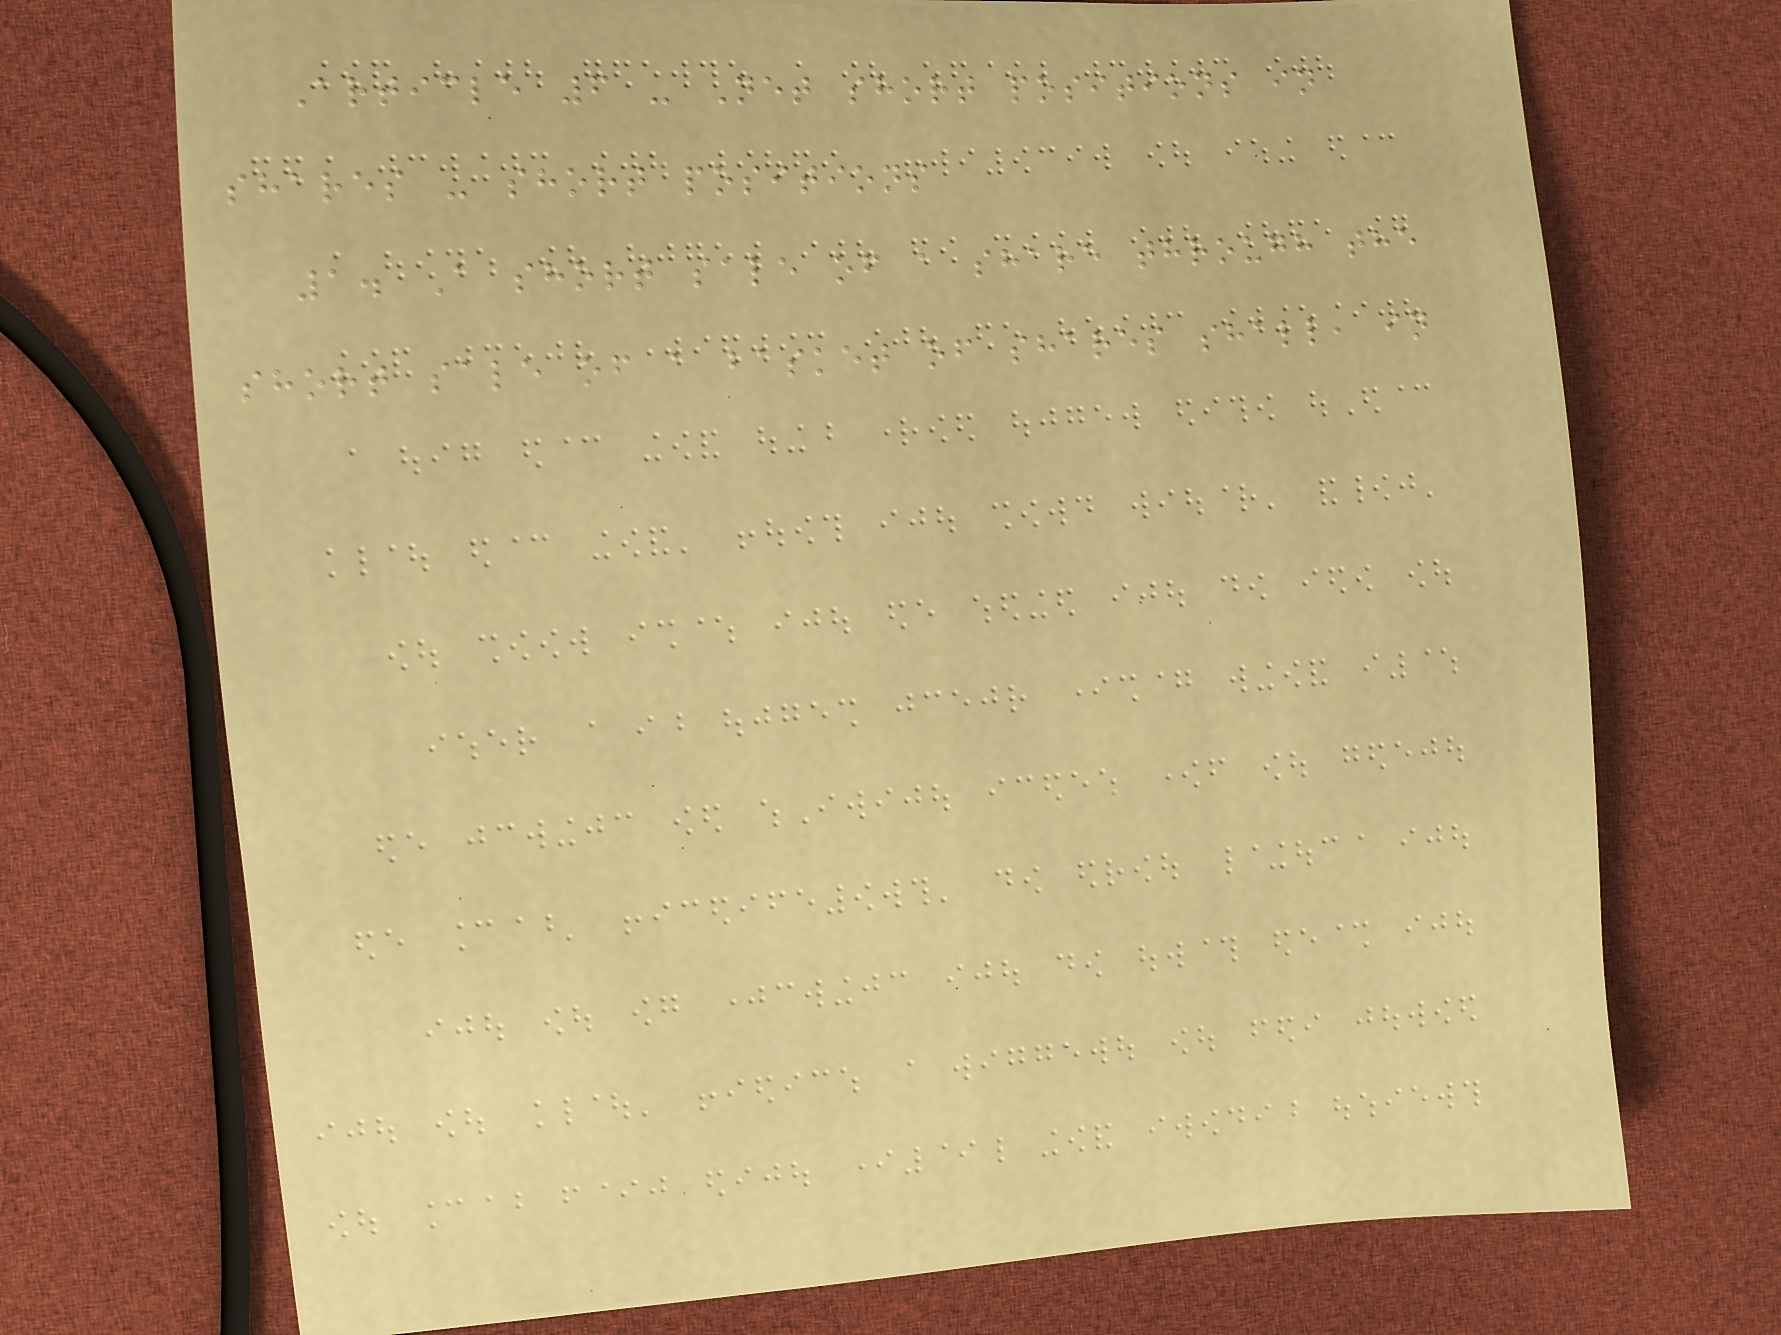Article 6 - Net short positions in
shares - short positions
1. A short sale of a share through the
short sale of a basket of shares shall, in
